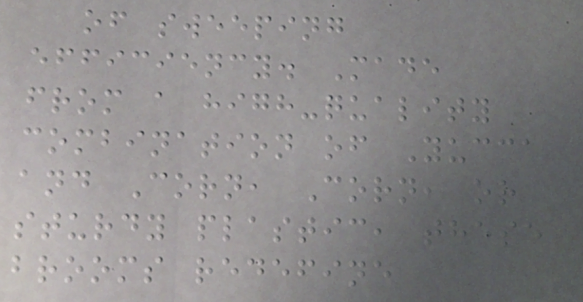of sweeping
efficiency. Made
from a high-quality
combination of Yucca
and Corn, Corn, or
sturdy plastic, these
brooms redefine
